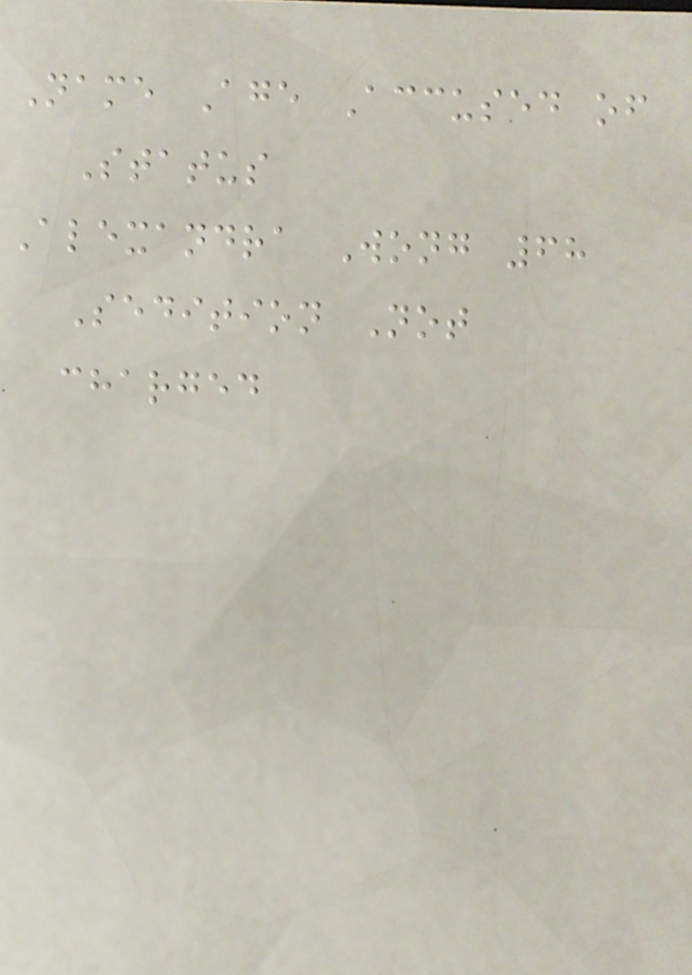Name Age Accused of
Status
Alexandra Wong 68
Sedition Not
charged
